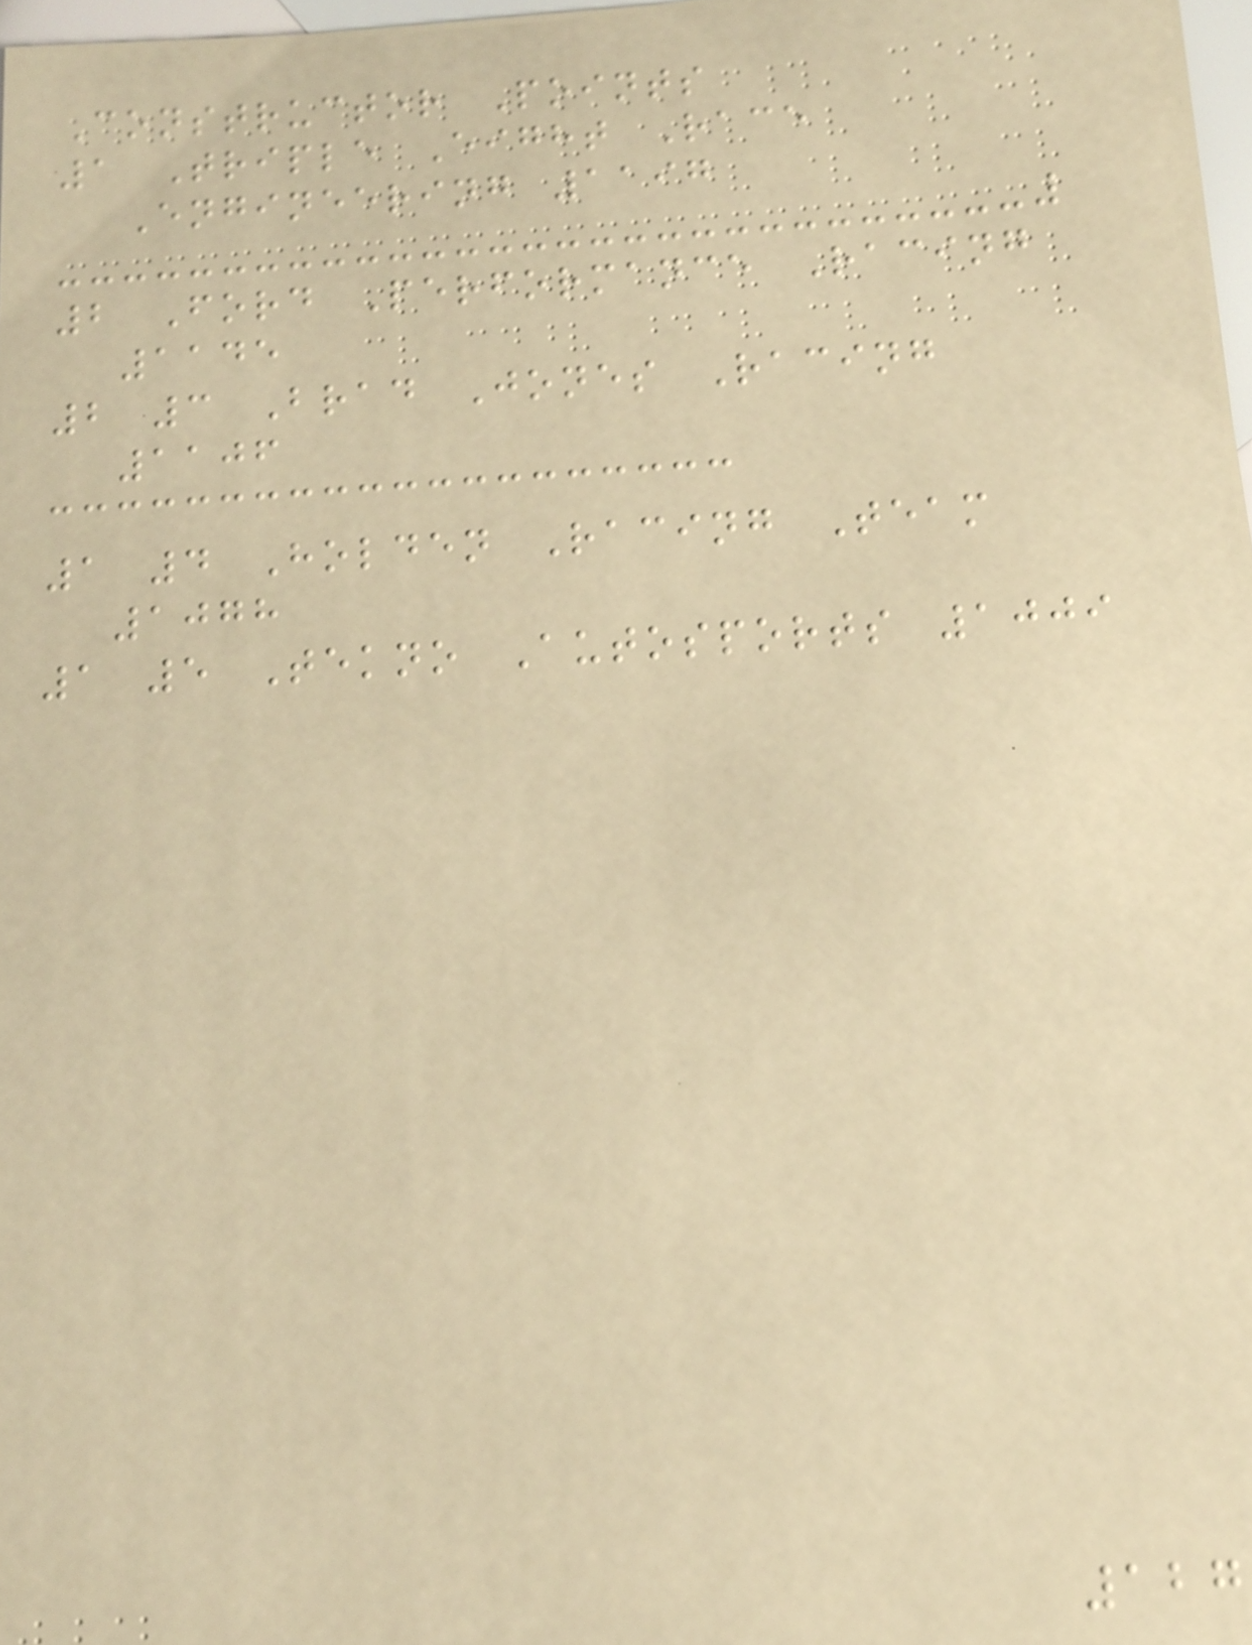Constructor Points
1 Triple Eight Race
Engineering 1197
2 Ford Performance Racing
1145
2 3 Brad Jones Racing
1106
1 4 Holden Racing Team
1078
1 5 Tekno Autosports 1009
127
